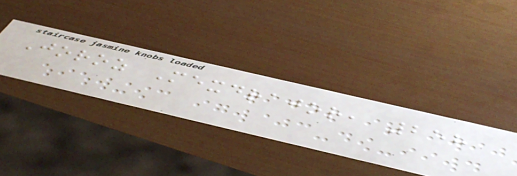Joroz Mexdrajor, 258
